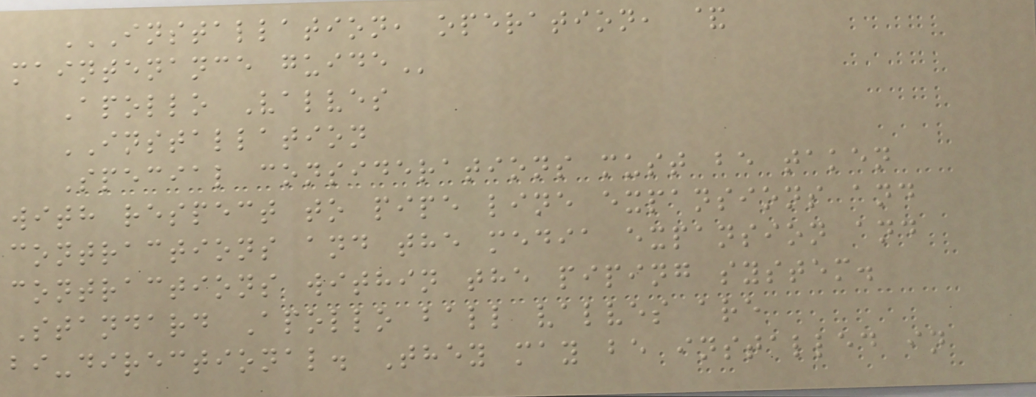INSTALLATION, OPERATION, &
MAINTENANCE GUIDE
Apollo Valves
INSTALLATION
Special considerations must be taken
with respect to pipe line expansions and
contractions and the media expansion and
contractions within the piping system.
Standard Apollo ball valves are
bi-directional. They may be installed in
